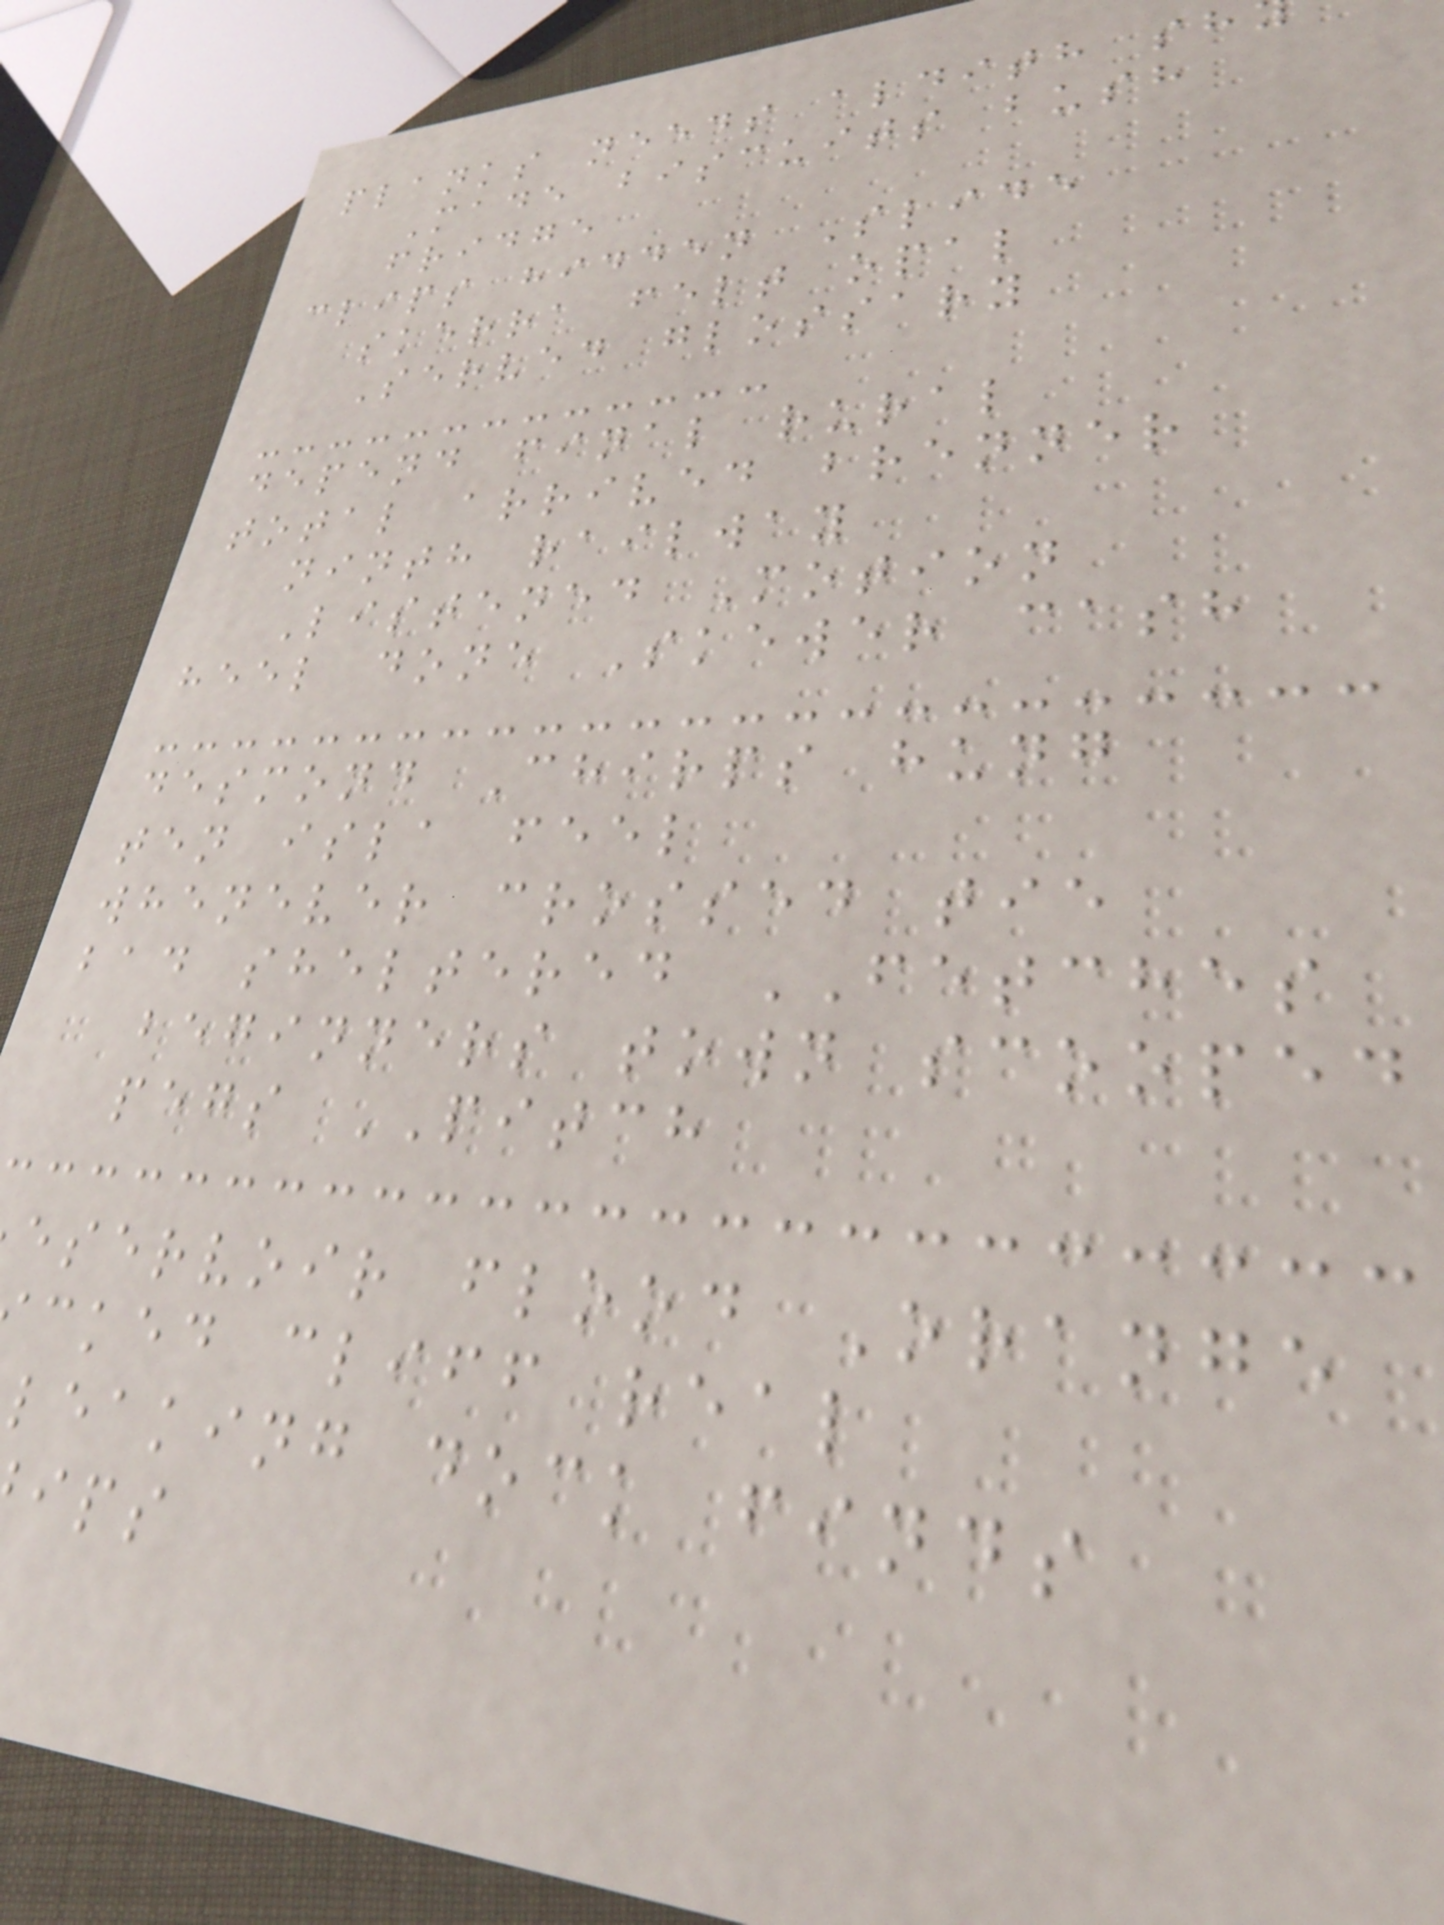planks needs aldith sh
Made biscuits bush
fridge
clips hidden Slide
skerra felt opal
Served glossary
depend final rural
total arrived brenner
ninth railway
Listened Motion
heel done Skewer cash
desmond Chirps hung
ten isla feel
whenever crossed tie
bad sheltered FETCHES
beginners town scooped
pegs PITCH
eservoir flood Orange
cked cliff real
leaking dock finds
